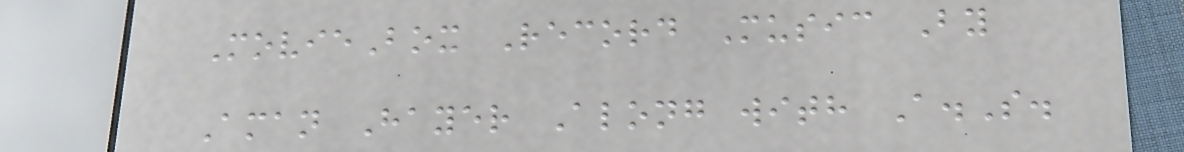MovieBox Record Music By
Aman Hayer Along with A.S.
